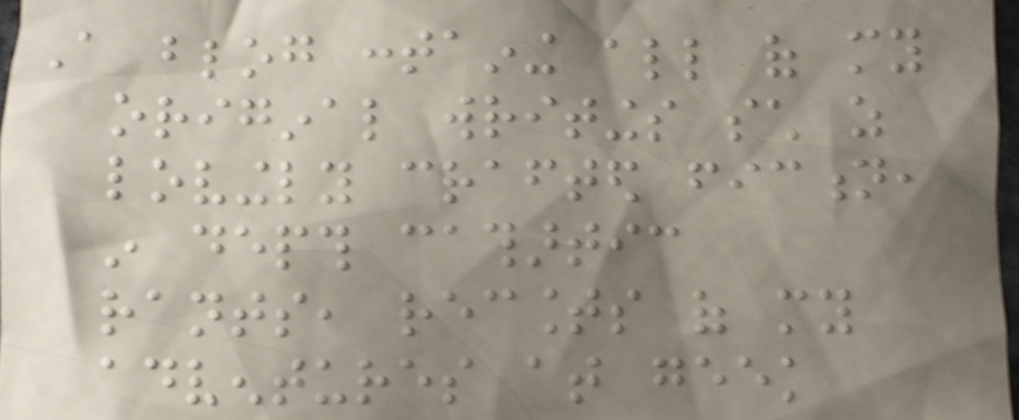A blog containing all of my
original writings such as
lovingly crafted fiction,
in depth cathartic
rants, recounts of my
adventures at geek
